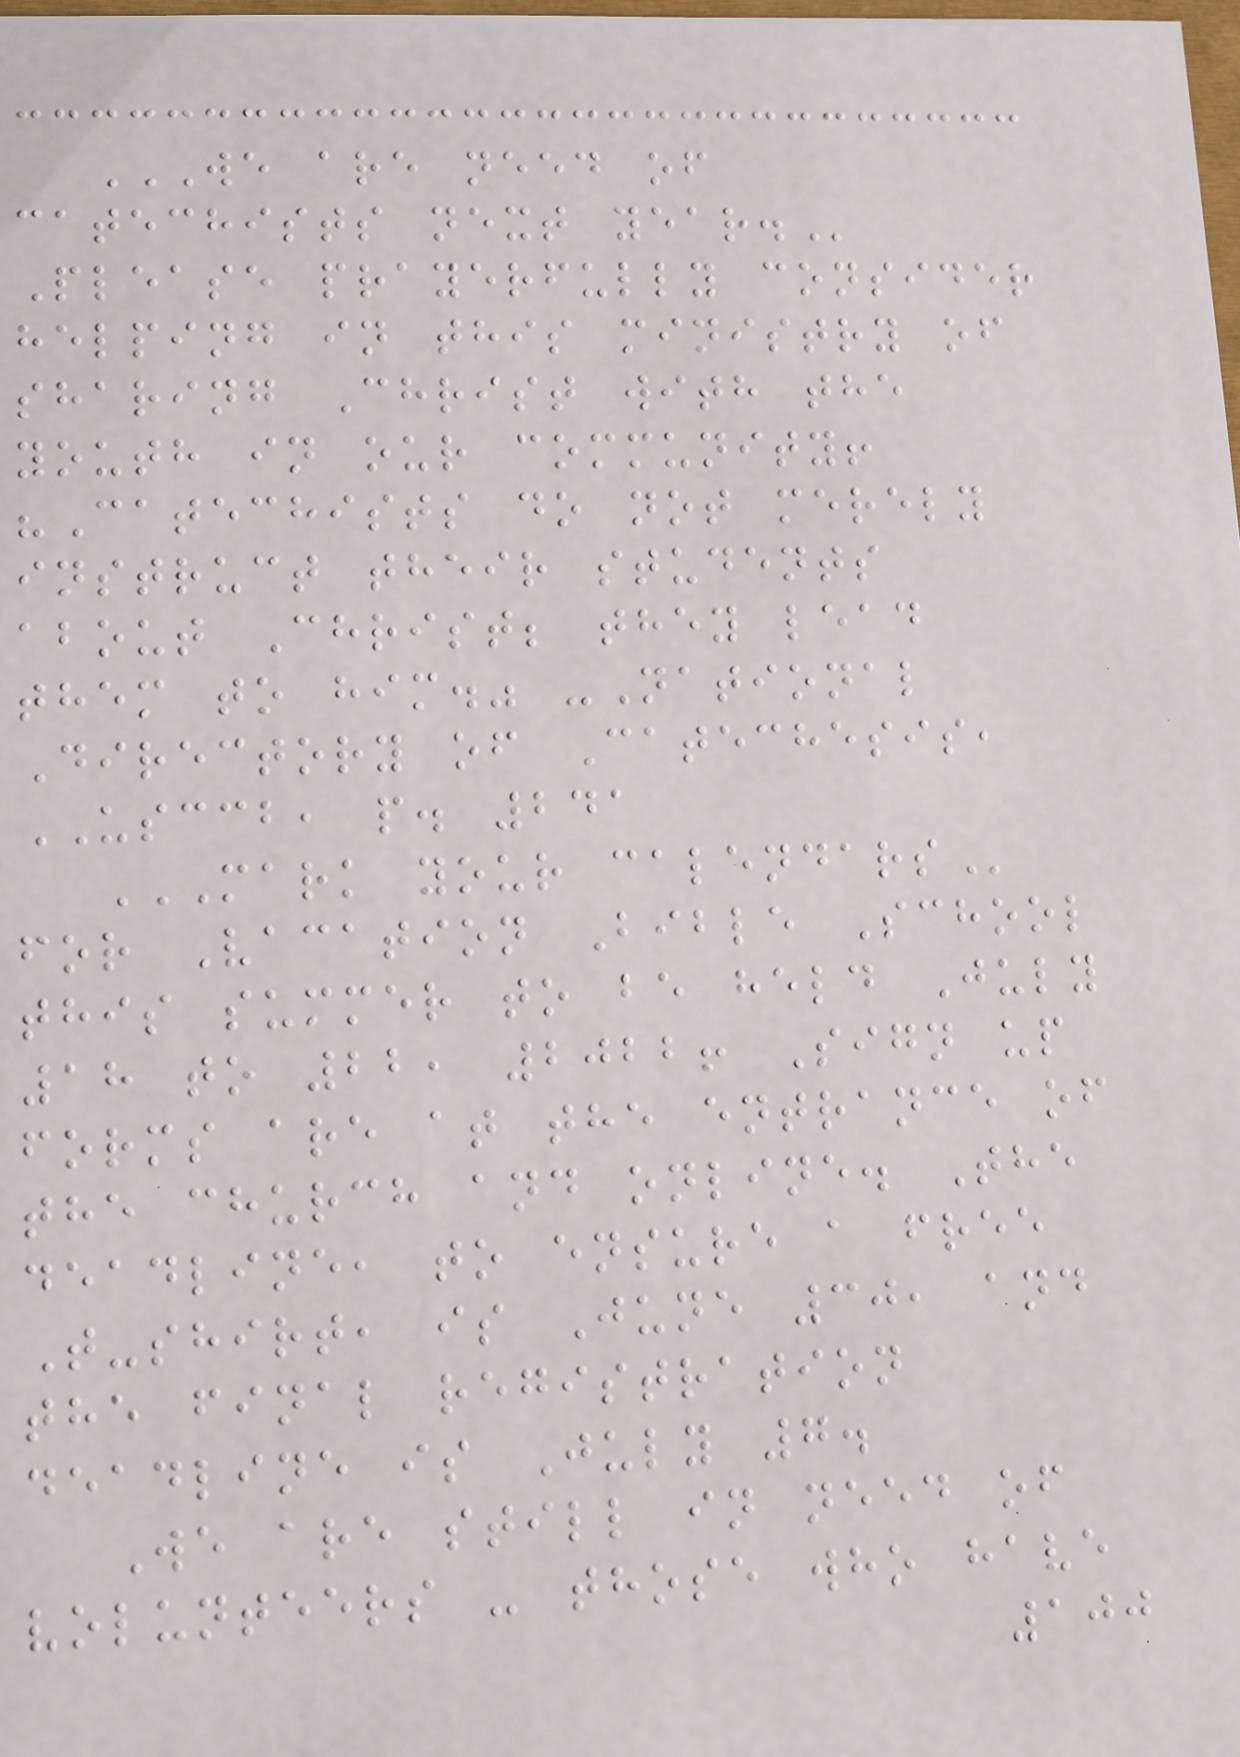WE ARE NEED OF
CATECHISTS NEXT YEAR.
Please prayerfully consider
helping in this ministry of
sharing Christ with the
youth in our community!
"Catechists do not merely
instruct their students
about Christ; they lead
them to him." -National
Directory of Catechesis,
USCCB, p. 241
MARK YOUR CALENDARS
for Vacation Bible School
this summer to be held July
18 to 22, 2022! Sign up
forms are at the entrance of
the church and online. The
deadline, to ensure a free
T-shirt, is June 30, and
the final registration
deadline is July 7.
We are still in need of
volunteers - those who have
100
